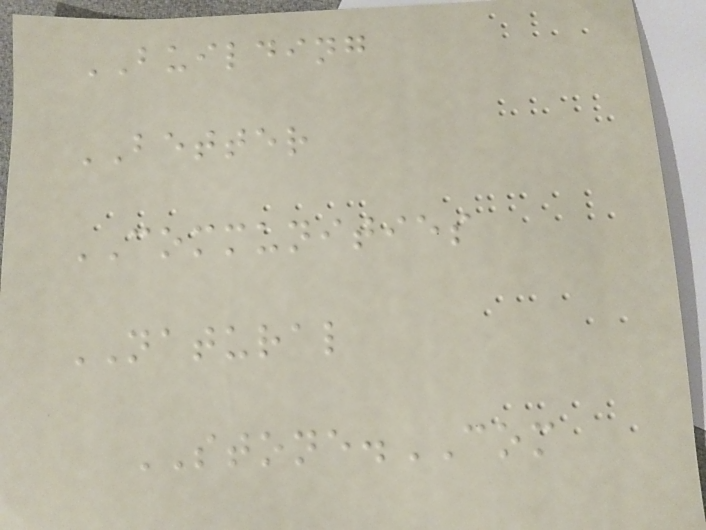BUILDING
BETTER
COMMUNITIES
NATURAL
STONE.COM
